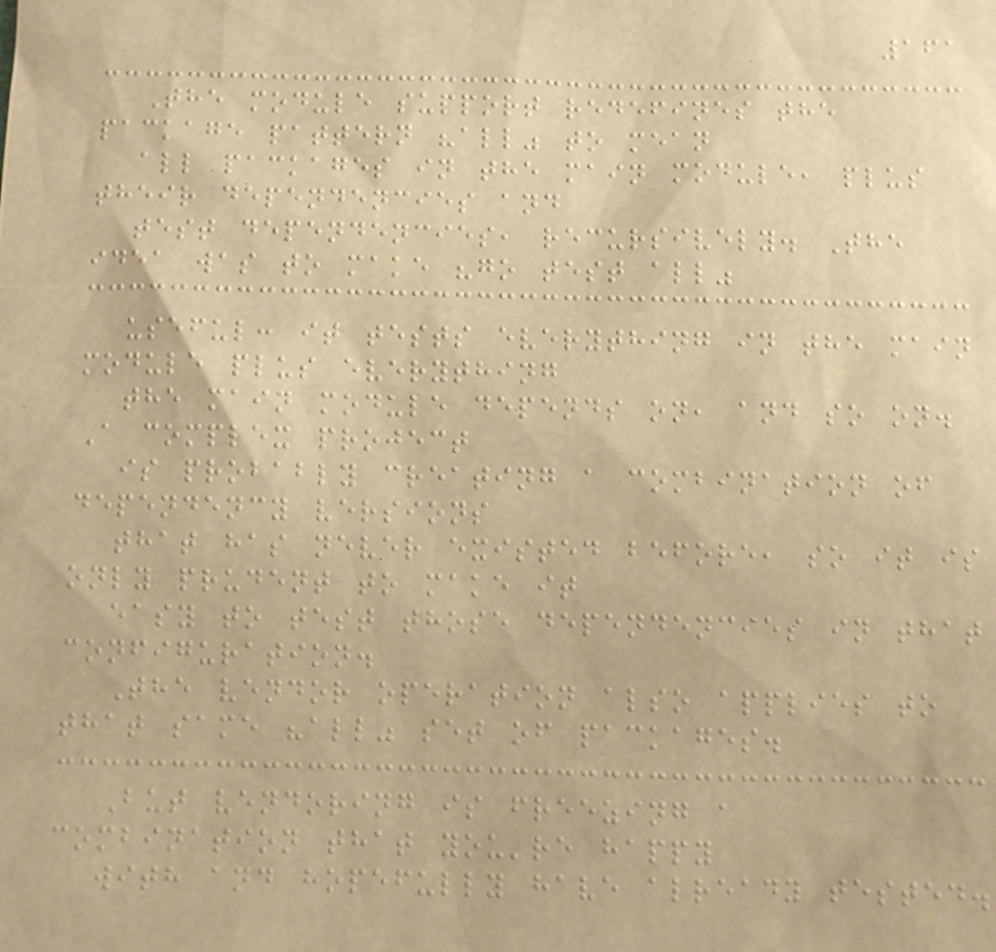161
The module support redefines the
package pattern "all" to mean
all packages in the main module, plus
their dependencies and
test dependencies, recursively. The
idea was to make "go test all"
useful: it tests everything in the main
module plus everything
the main module depends on, and so on.
A complex project
is probably creating a combination of
dependency versions
that has never existed before, so it is
only prudent to make it
easy to test those dependencies in that
configuration.
The vendor operation also applies to
that same "all" set of packages.
But vendoring is freezing a
combination that you're happy
with and hopefully have already tested.
